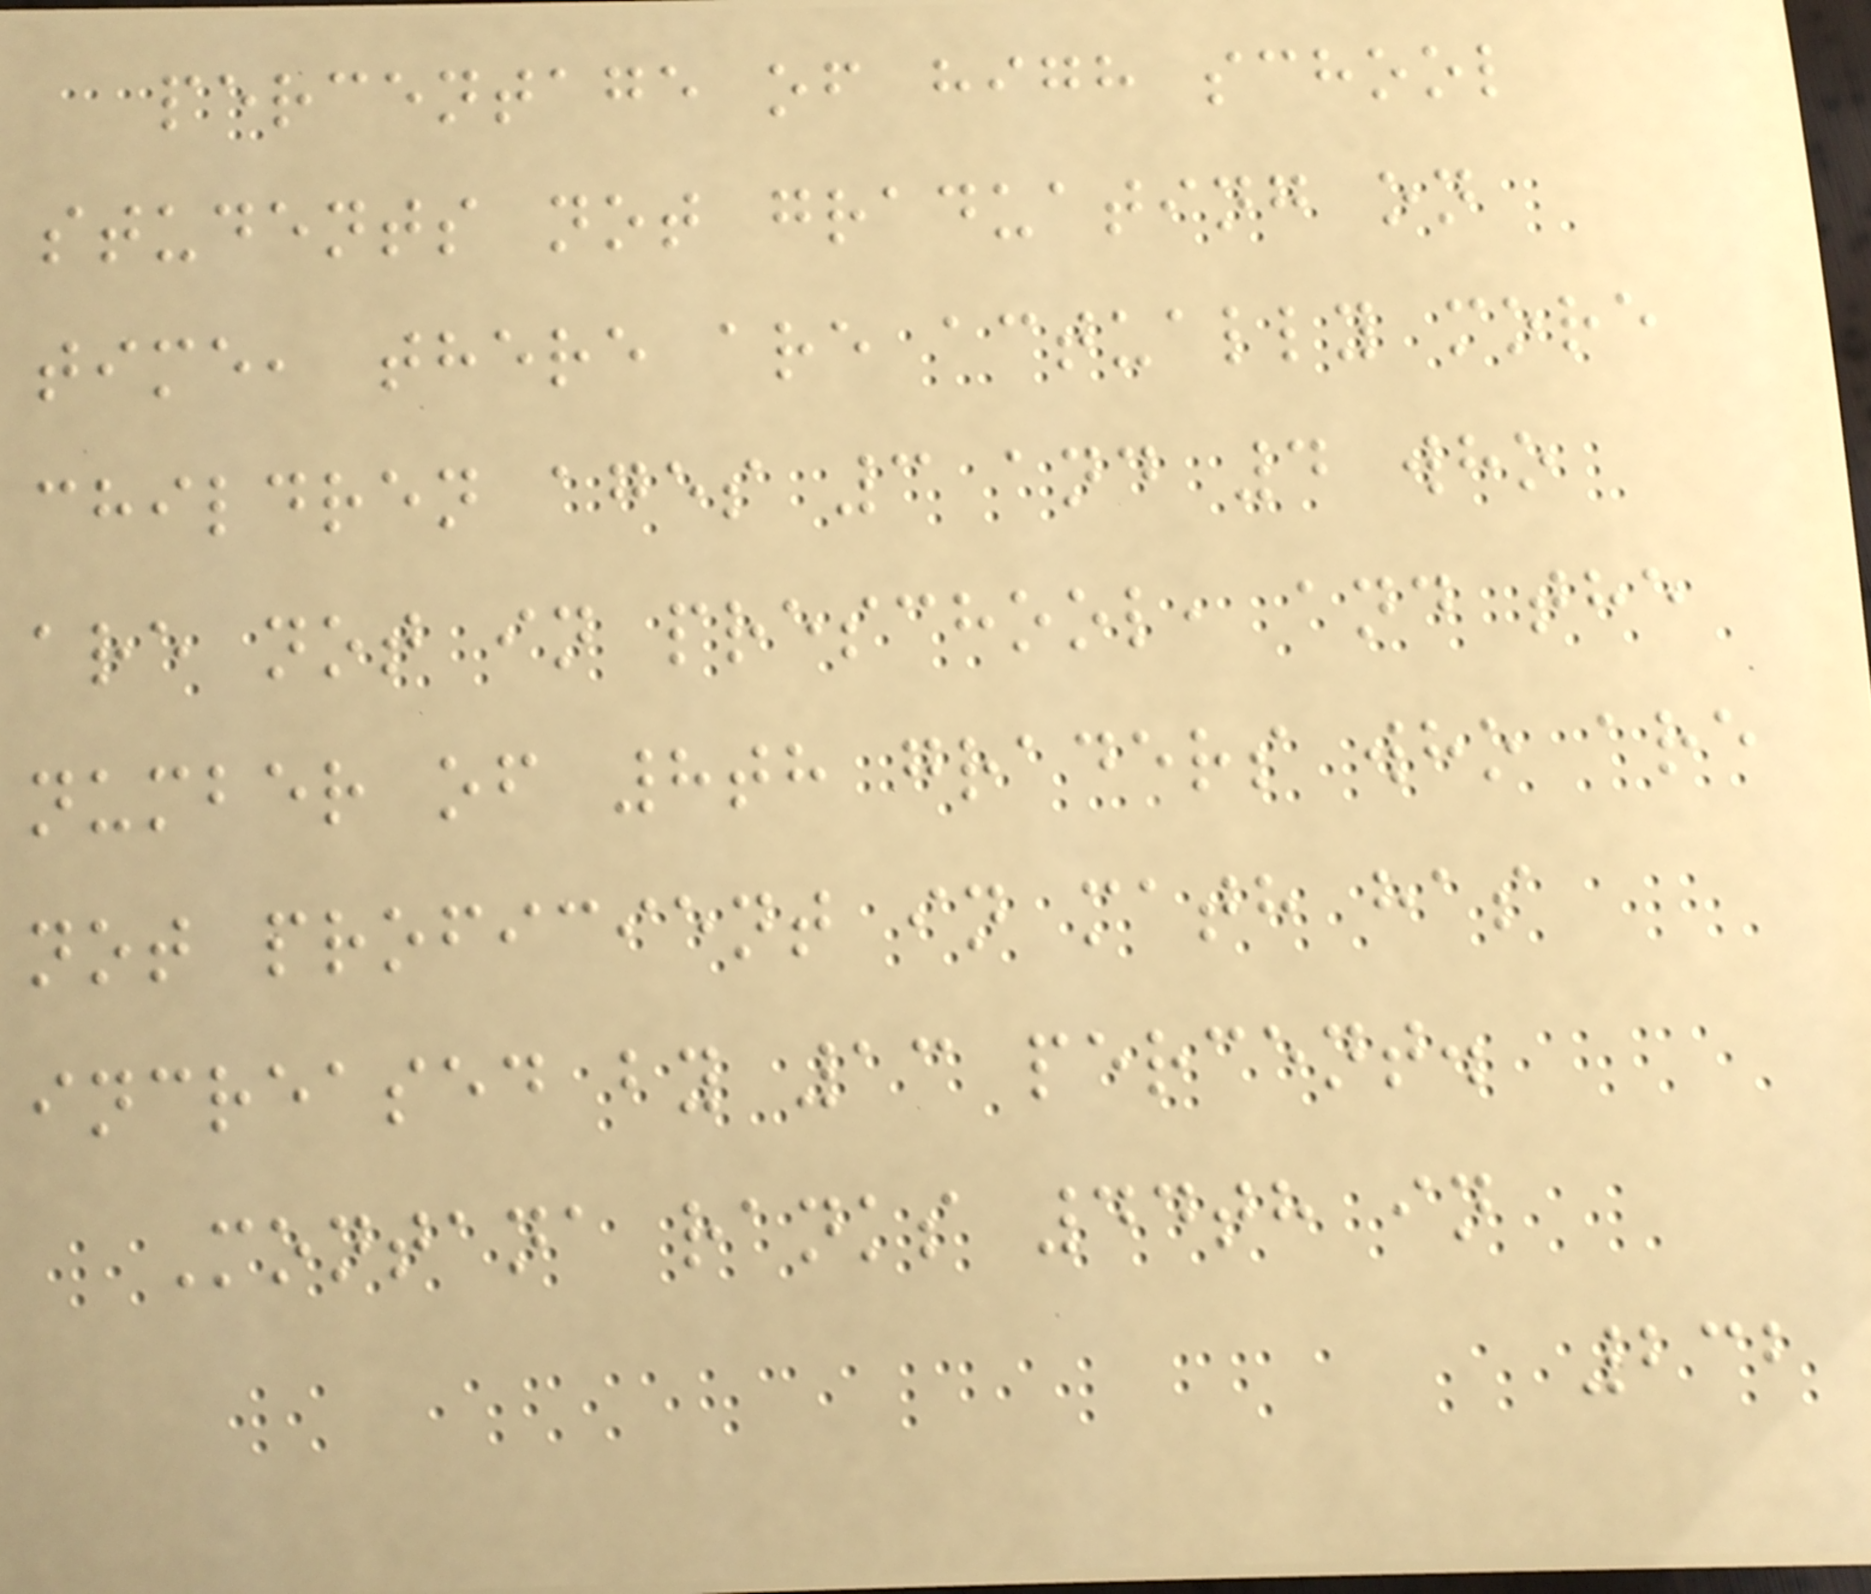percentage of high school
students not graduating on
time, there are actually more
children ages 3 and 4 who
are not in preschool, and the
number of 8th graders who are
not proficient in math has
increased by 13 percent.
Montana ranks 44th in
232
